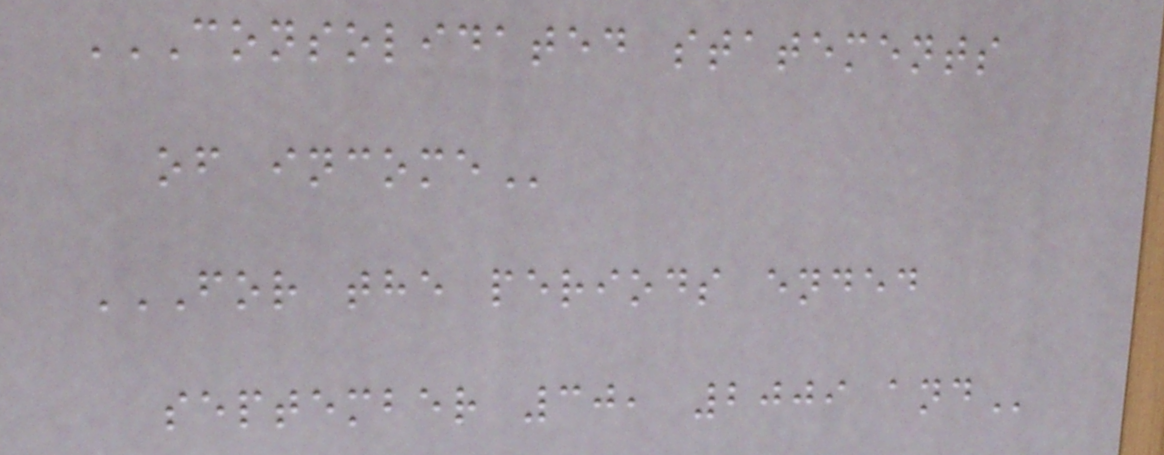CONSOLIDATED STATEMENTS
OF INCOME
FOR THE PERIODS ENDED
SEPTEMBER 30, 2009 AND
